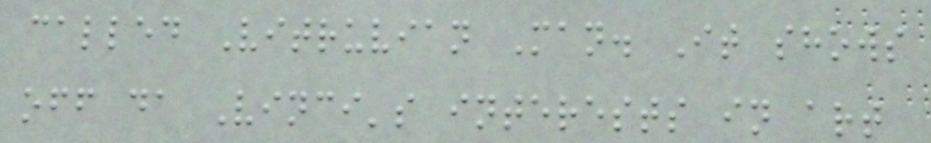called Vitruvian Man. It shows
off da Vinci's interests in art
